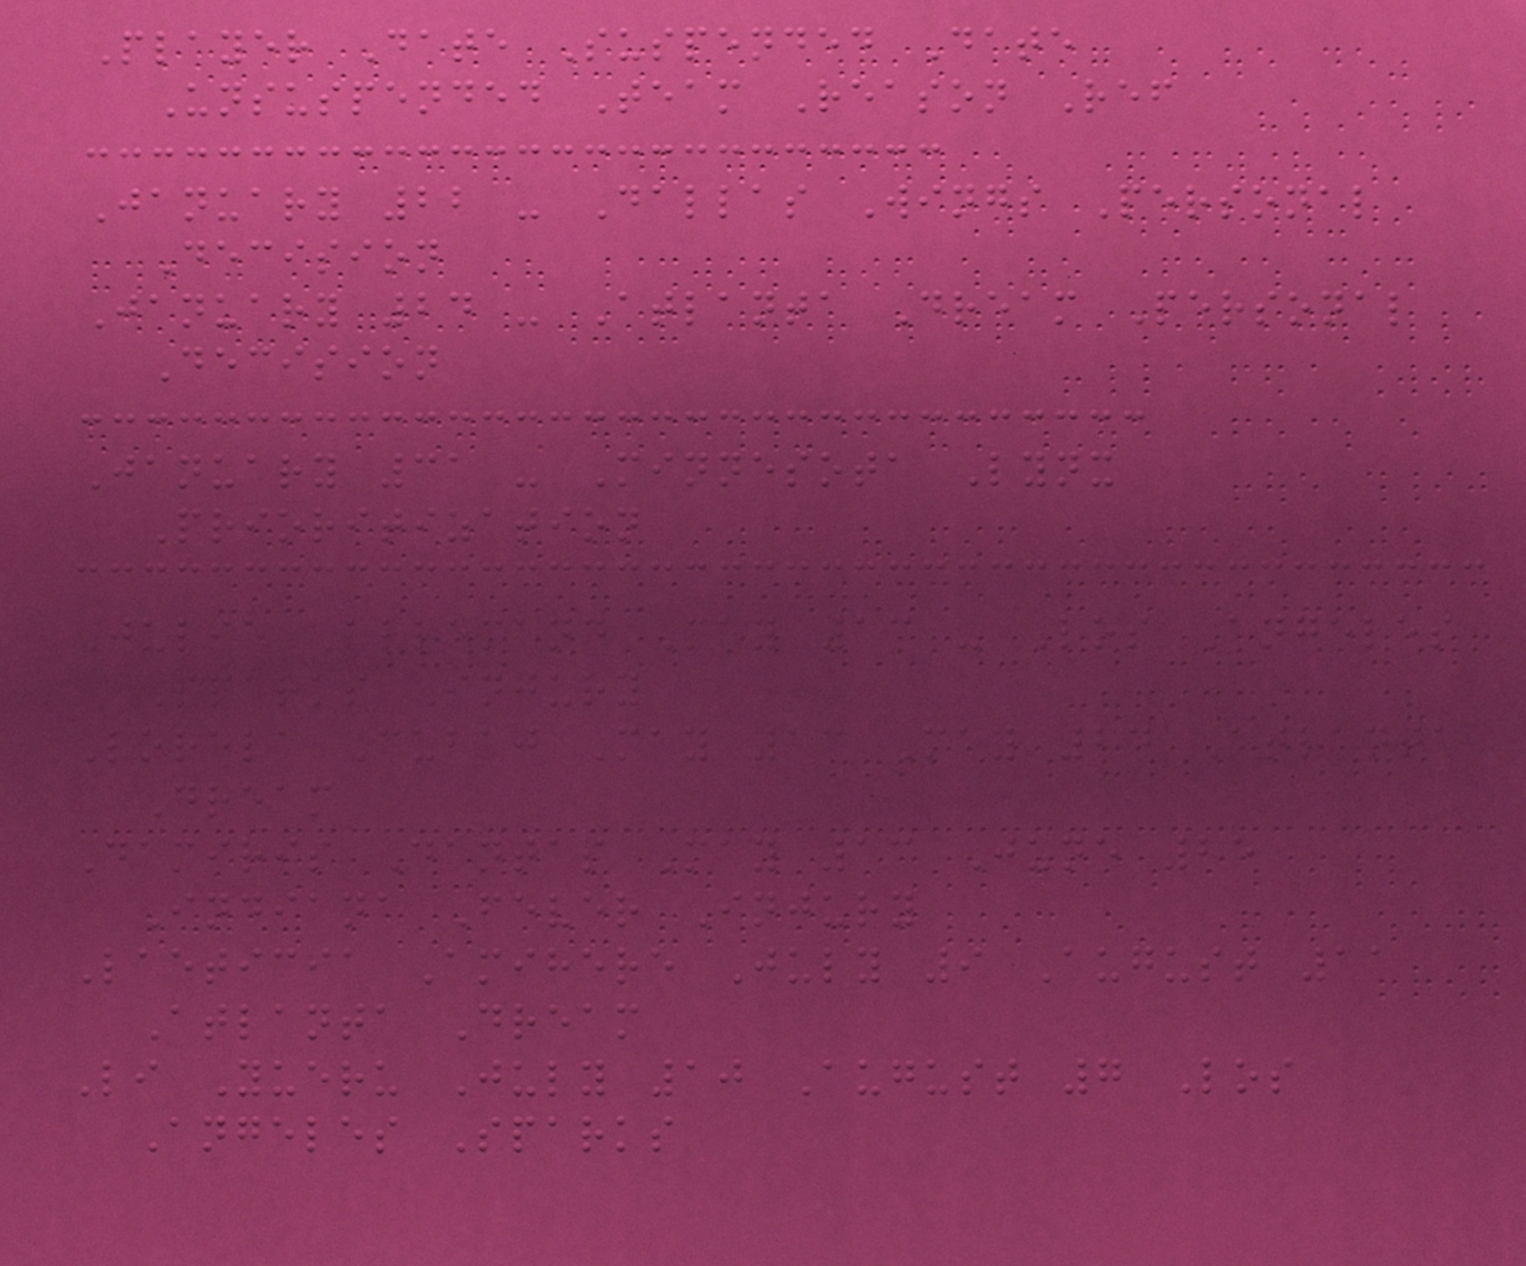Player Date Suspended Date
Unsuspended Team Reason Ref
January 22 - Dallas Wings Personal
Decision
January 24 - Atlanta Dream Personal
Decision
January 31 - Minnesota Lynx
Prioritization
Julie Allemand May 13 - Los Angeles
Sparks Injury
Lorela Cubaj May 13 May 24 Atlanta
Dream
Damiris Dantas May 13 June 25
Indiana Fever Injury
Laeticia Amihere July 9 August 11
Atlanta Dream
Li Yueru July 10 August 7 Los
Angeles Sparks
